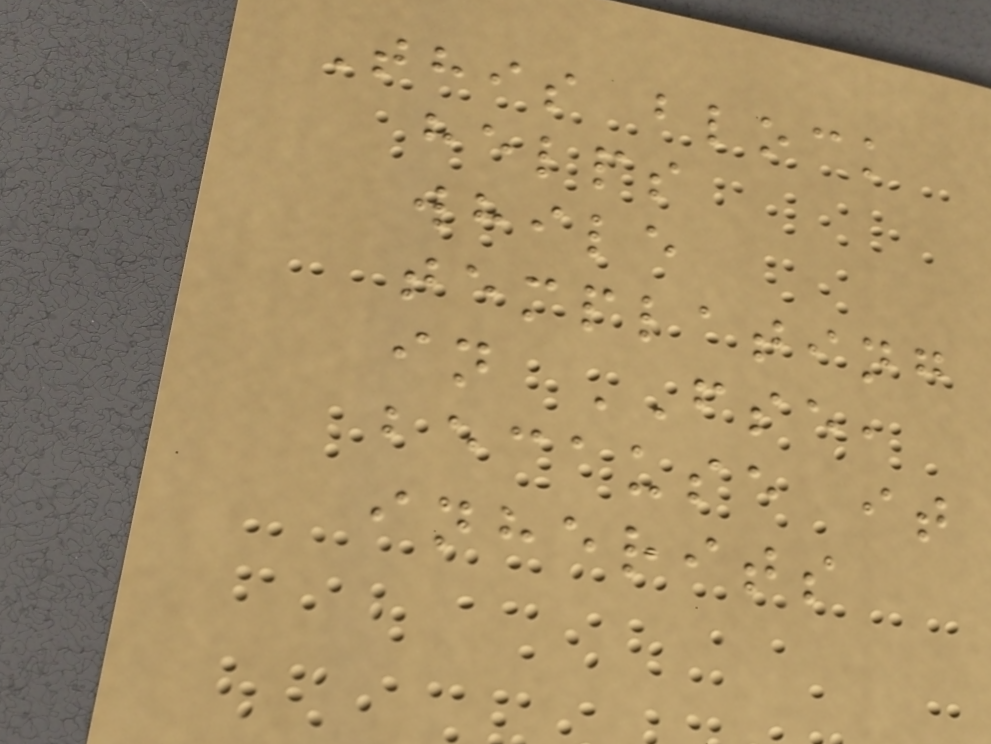This block
helps
while
templating
in FSE,
because it
inherits
